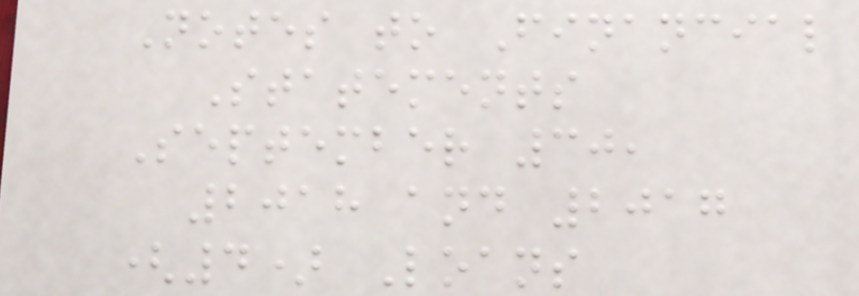Notes to Financial
Statements
September 30,
2018 and 2017
(4) Loans
